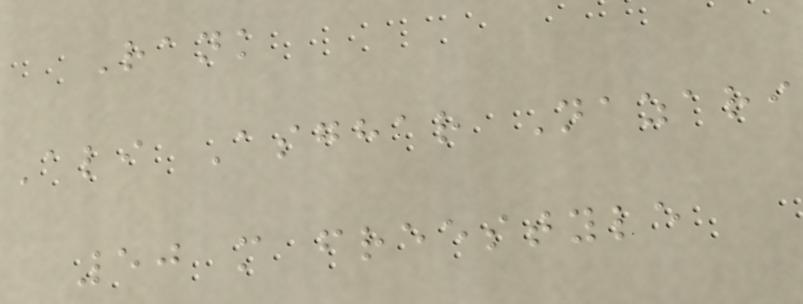Rank
Ali Asghar Nazari
50 m freestyle
